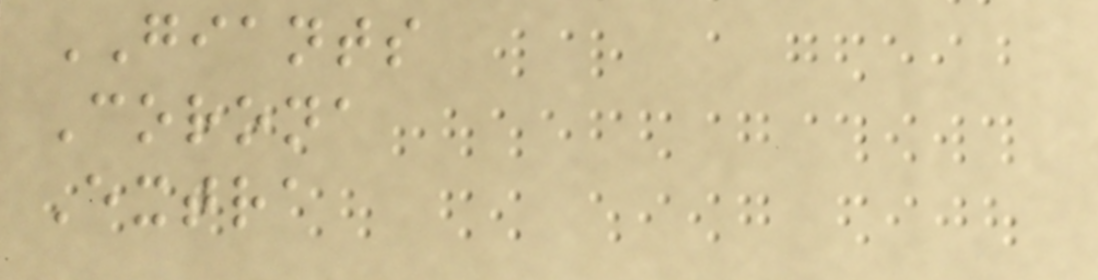GIANTS
Corona
Extra
